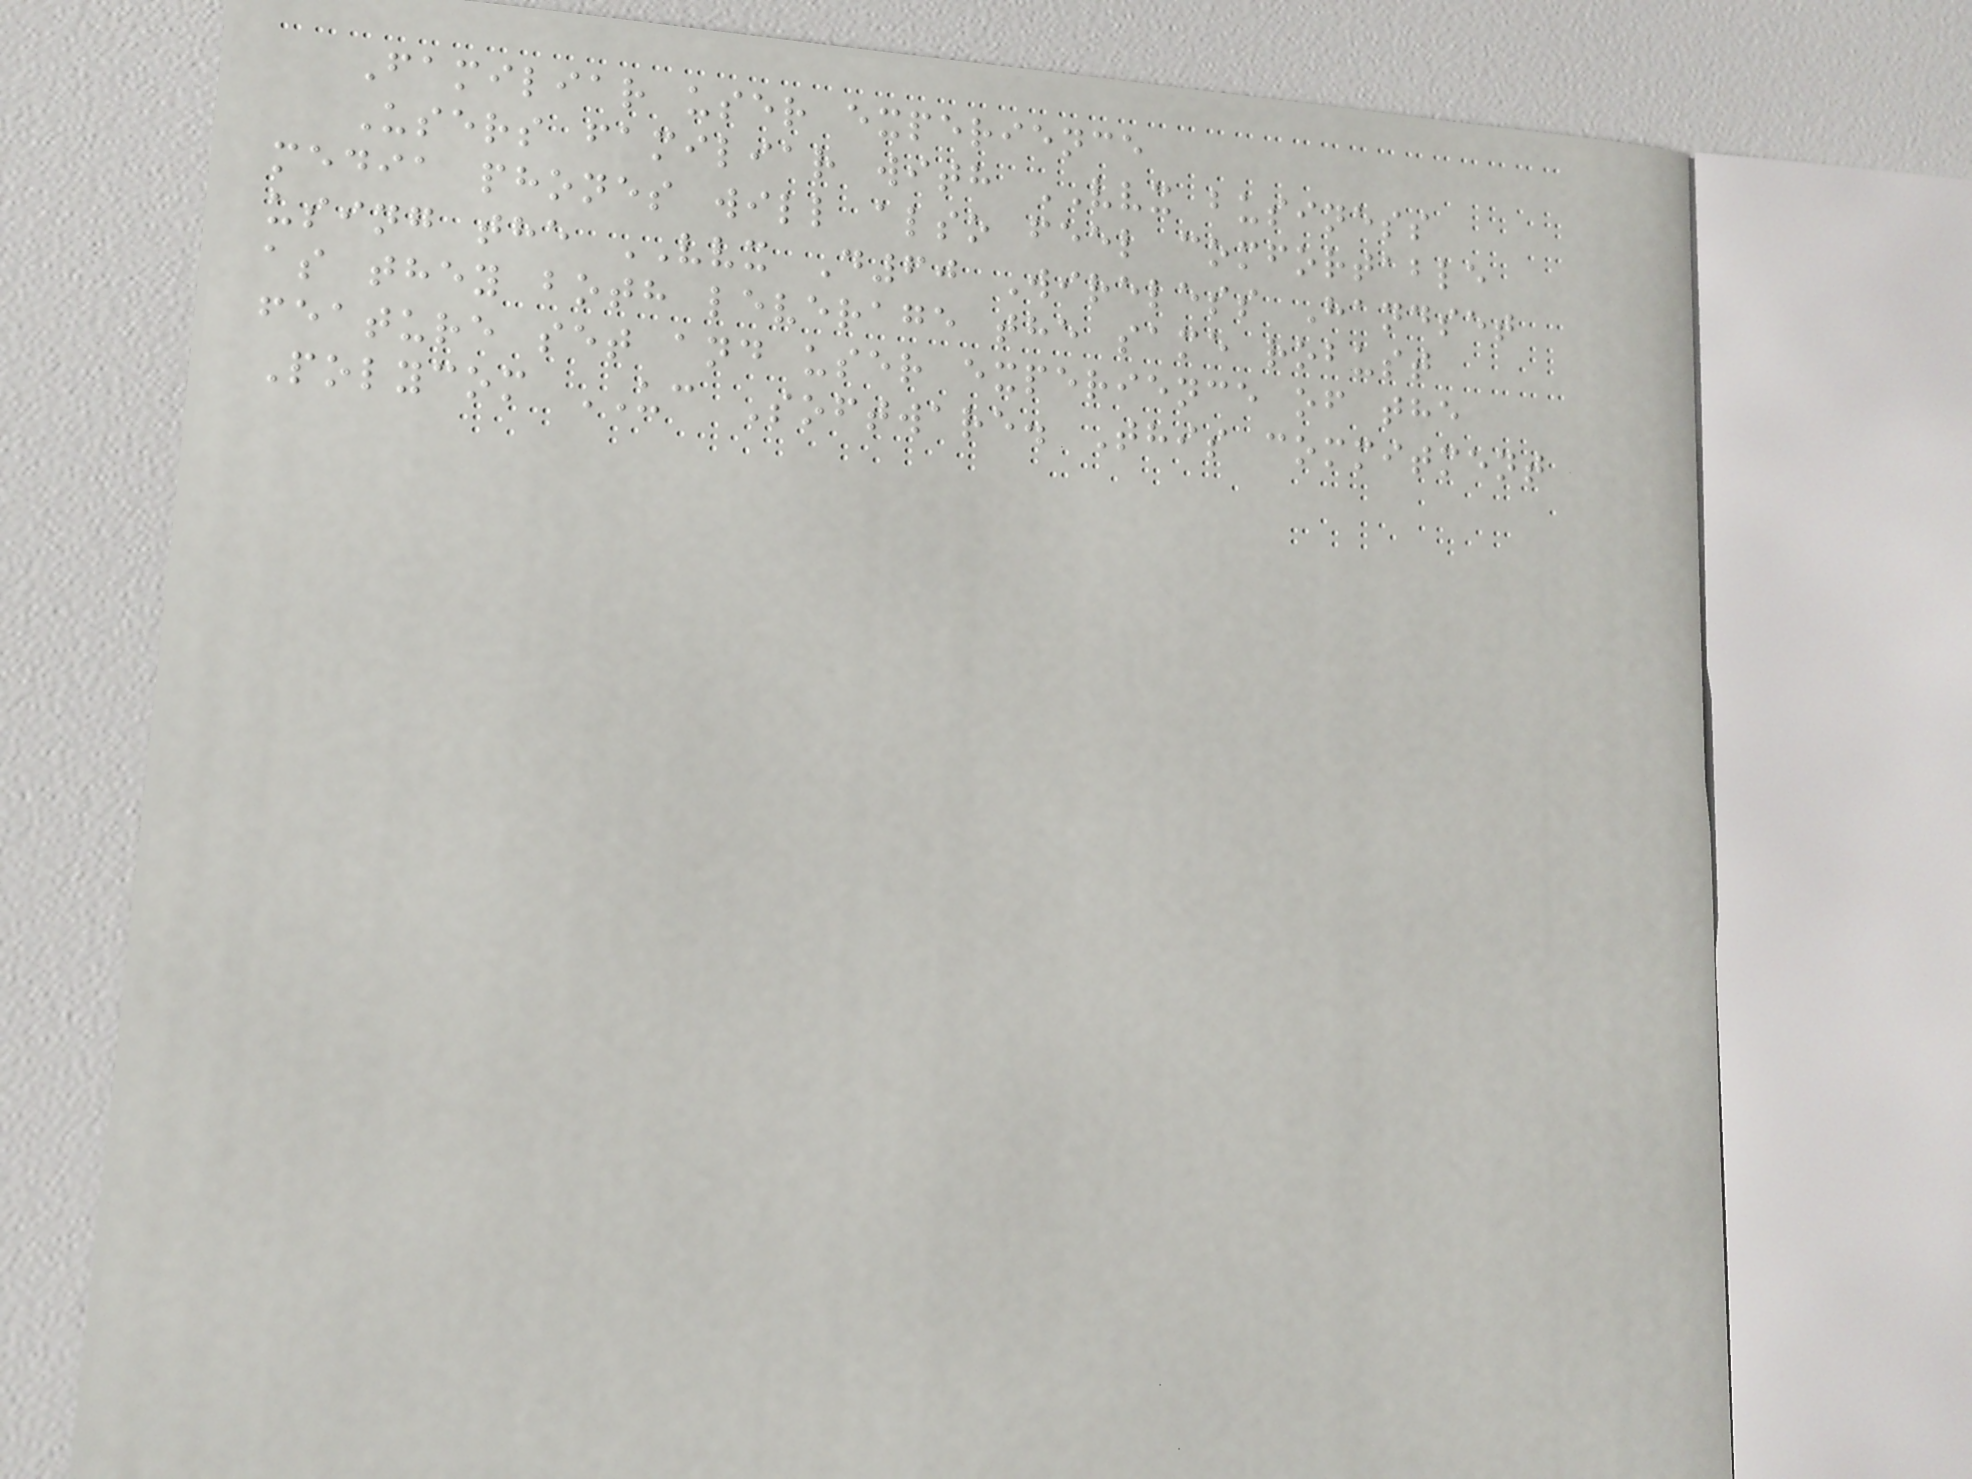Familiar user experience
Users familiar with VVX business
media phones will also feel comfortable
using the VVX D60 Wireless Handset
as they both leverage the same robust
feature set and user experience of the
Polycom UC Software. This commitment
